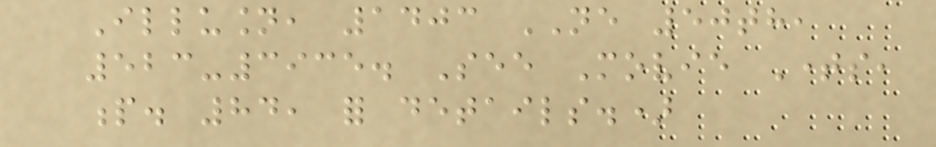Illusion, 1403 NE 50th,
523-3935. See Movie Times,
p. 84, for details.)
